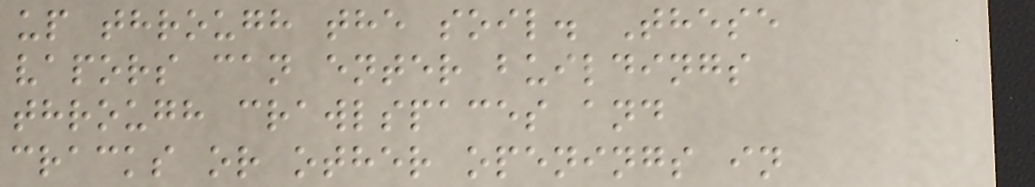up through the soil. These
vapors can enter buildings
through crawlspaces and
cracks or other openings in
